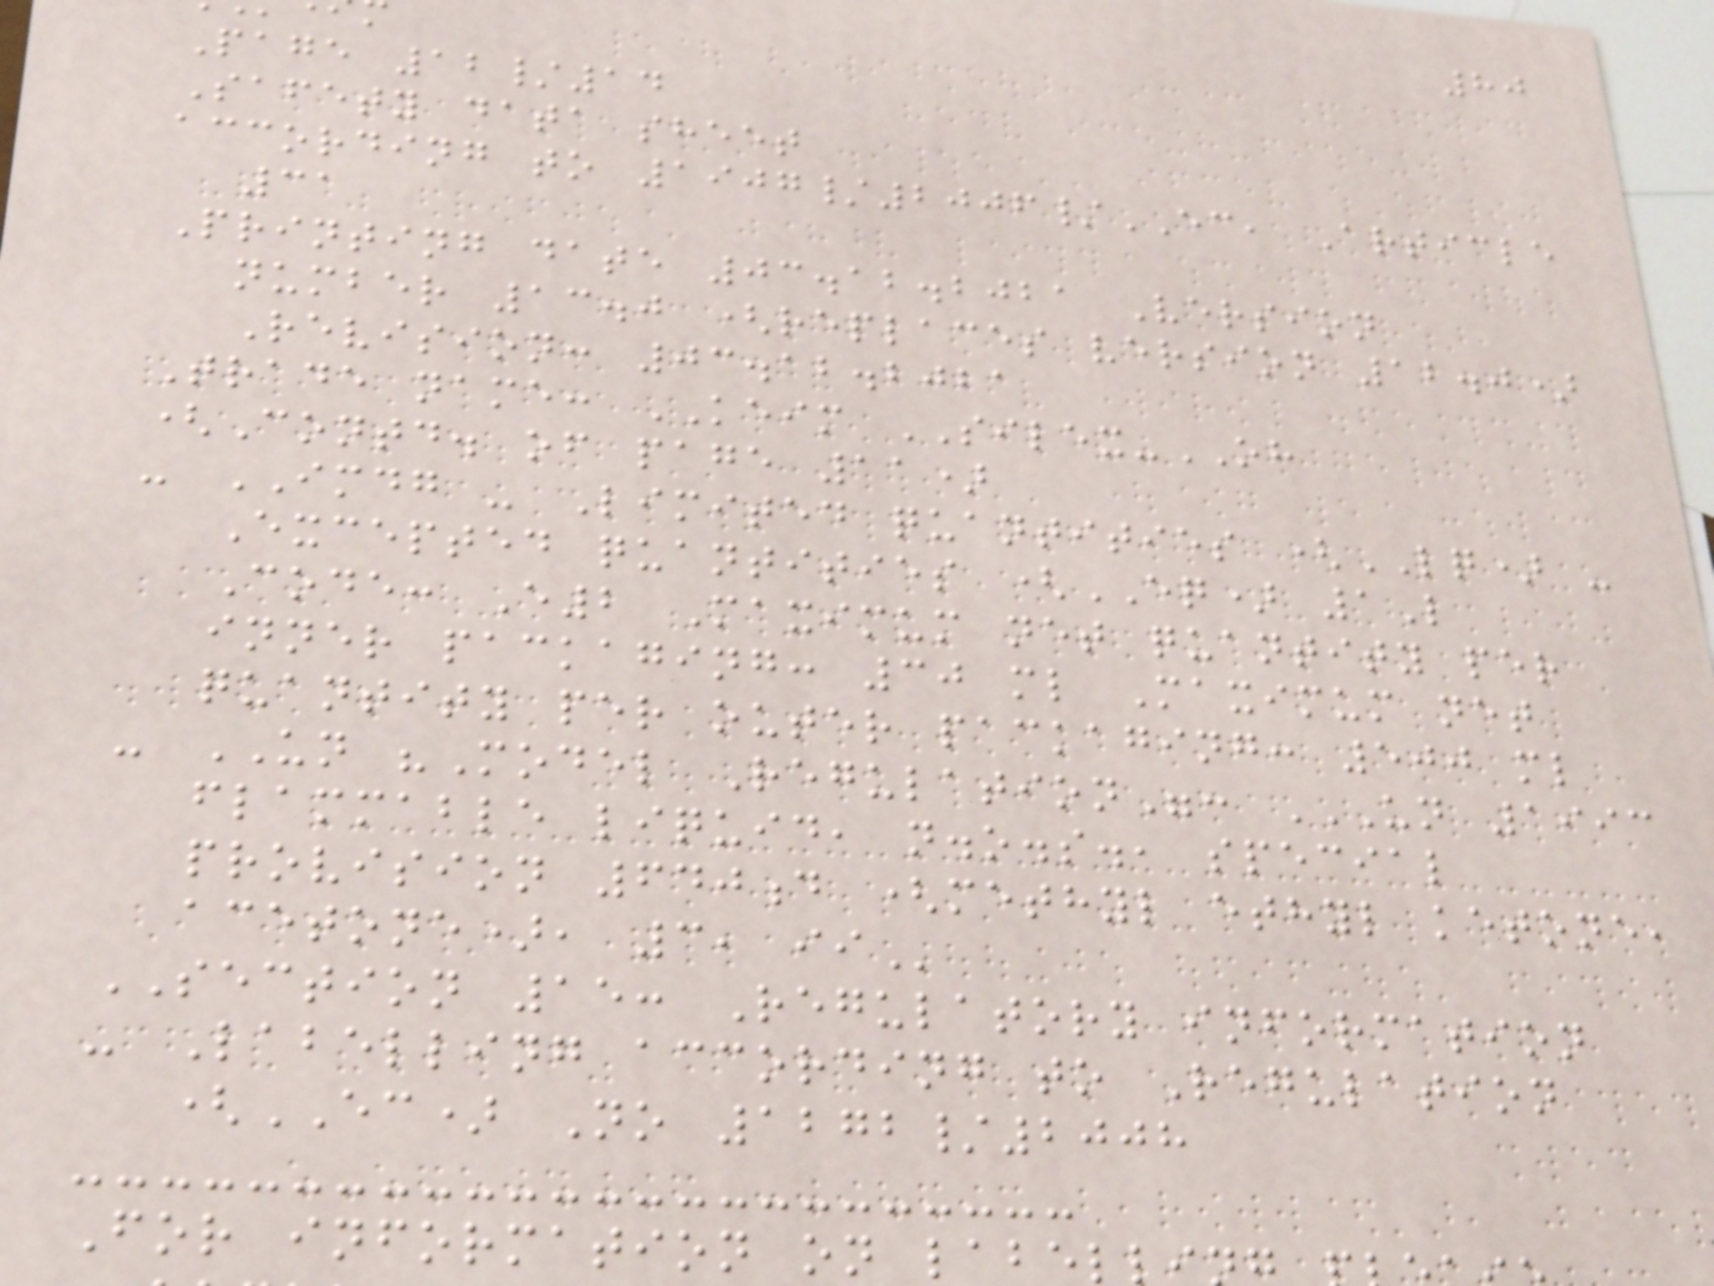80
Page 12/14
Safety data sheet
according to 1907/2006/EC, Article
31
Printing date 03.12.2021 Version
number 13.0 (replaces version 12.0)
Revision: 03.12.2021
Trade name: KEIM SILEX-OH
(Contd. of page 11)
- IMDG - Limited quantities (LQ) -
Excepted quantities (EQ) 1L
Code: E2 Maximum net quantity per
inner packaging: 30 ml Maximum net
quantity per outer packaging: 500 ml
- UN "Model Regulation": UN 1993
flammable liquid, n.o.s., special
provision 640d (methyl ethyl ketone,
acetone), 3,
SECTION 15: Regulatory information
- Labelling according to Regulation
(EC) No 1272/2008
For information on label
